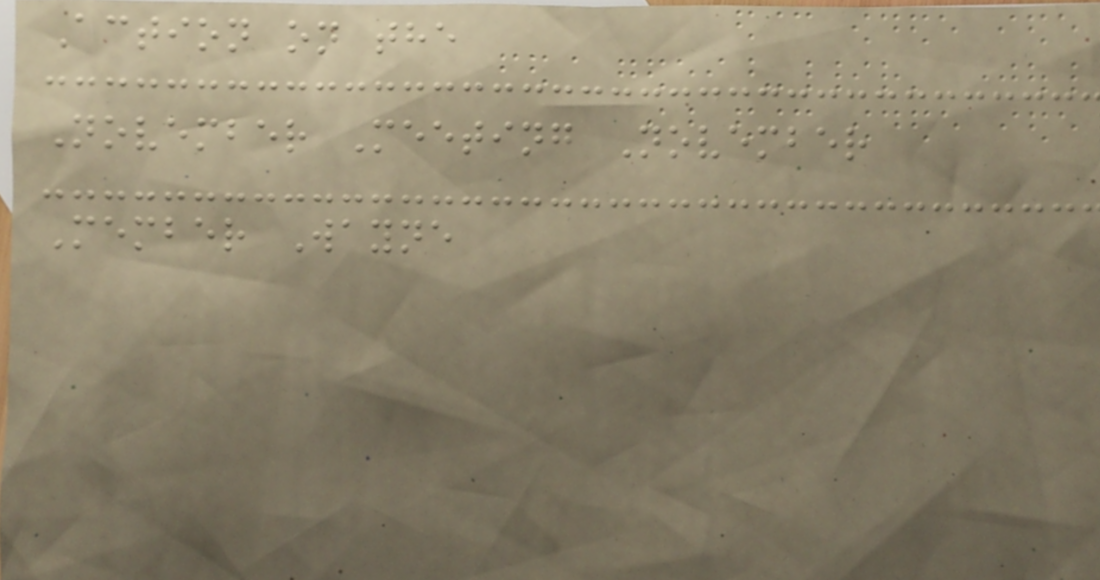Action on the
November Meeting November
Member Wayne
